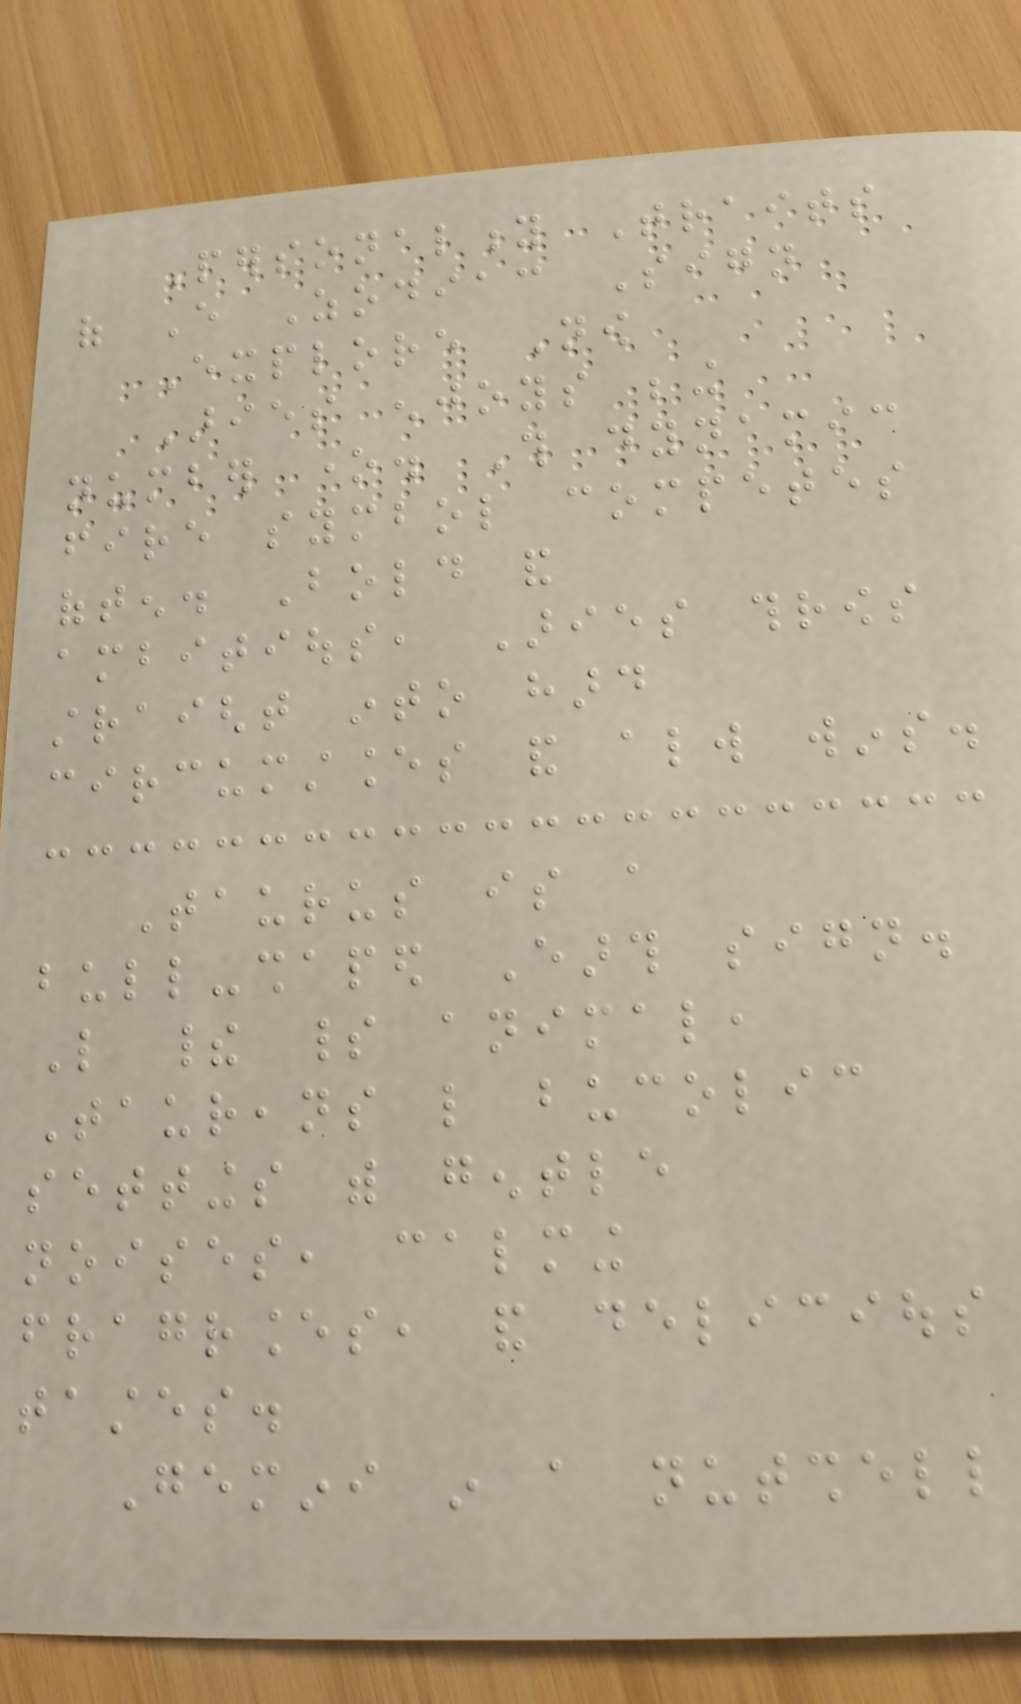Personality Traits
of Every Zodiac Sign
Explore Now
Aries enjoys being
number one. This dynamic
fire symbol competes
often. Bold and
ambitious, Aries throws
straight into hard
circumstances and always wins.
Taurus is a
bull-shaped Earth sign.
Like their spirit animal,
Taureans like bucolic
settings with gentle
noises, calming
fragrances, and delicious
tastes.
Gemini in a nutshell
